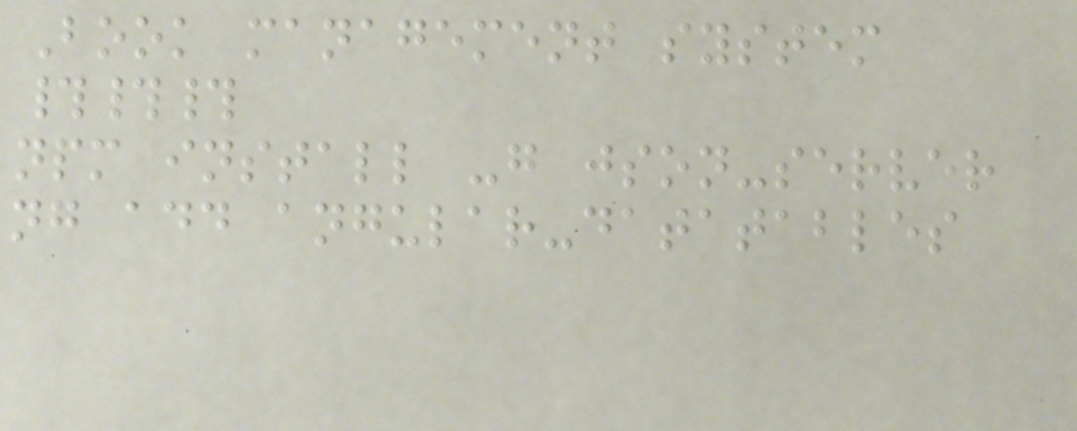Book management system
###
npm install -g json-server
ng add angular-datatables
